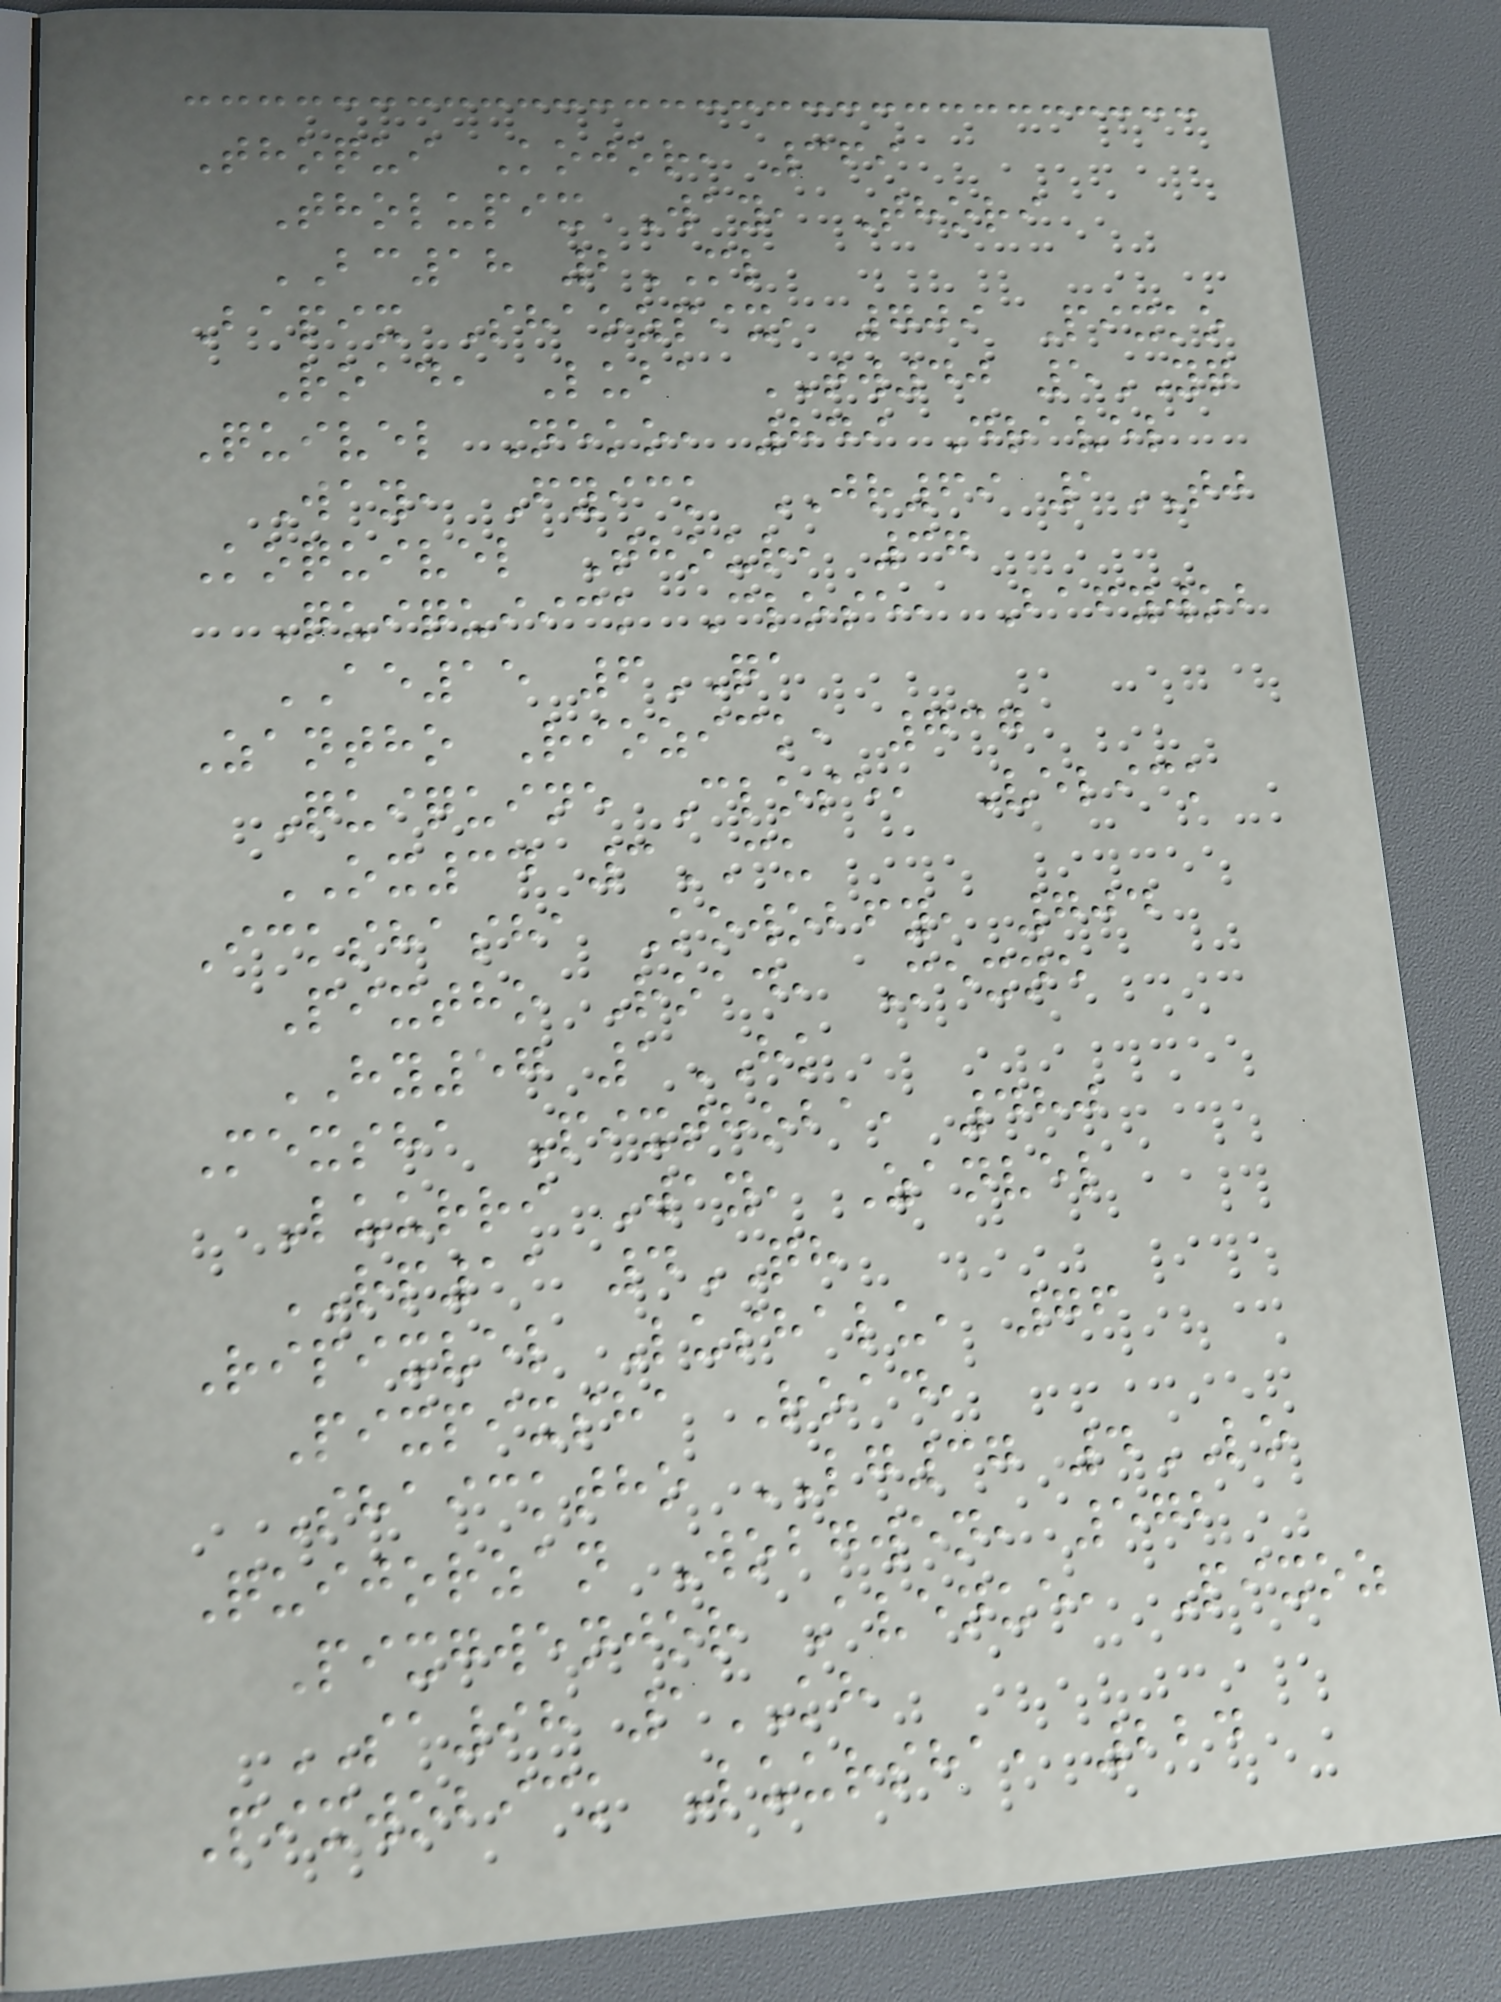Thoqui Kojor, 369
Tholupix Way, Thori
BC18 2ML
Bapix Shaozpix, 709 Pixko
Road, Luba TW40 5YQ
Quivel Neko, 849 Dravel
Way, Fyick JR69 1TJ
Koquivel Thour, 37
Quiquiick Close, Bafywob
AE15 6QA
Zantho Riozick, 737
Quiquine Close, Velick
OX34 3CU
Ickshasha Kowobfy, 704
Pixtho Road, Mexne
HY57 1HK
Mexsha Pixthoba, 480
Luurri Way, Zanvel
RP11 4QH
Ripixvel Lushalu, 76
Pixpixsha Road,
Shaicktho LG37 4LO
Quijorzan Wobgwen, 572
Pixgwenjor Avenue, Pixoz
SA98 1KH
Pixwobick Luursha, 224
